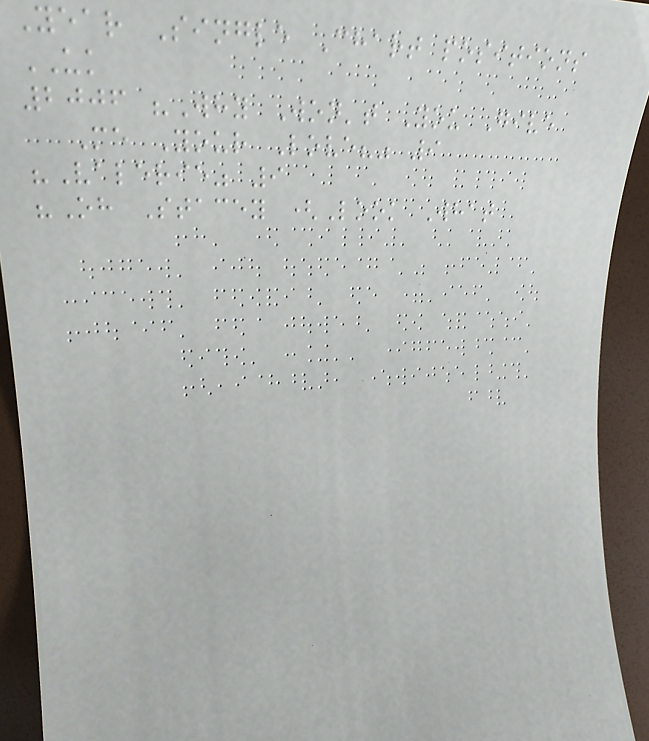Year Single Chart positions
UK
2006 "Why Won't You Give
Me Your Love?" 9
"Valerie" 9
"Oh Stacey (Look What
